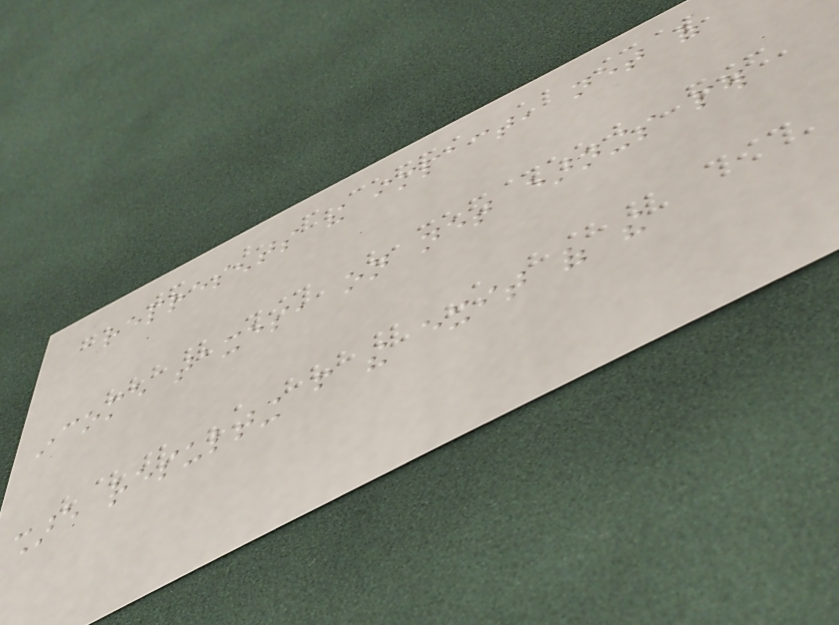represents the impact, net of
income taxes, on net earnings per
share resulting from the exit of the
